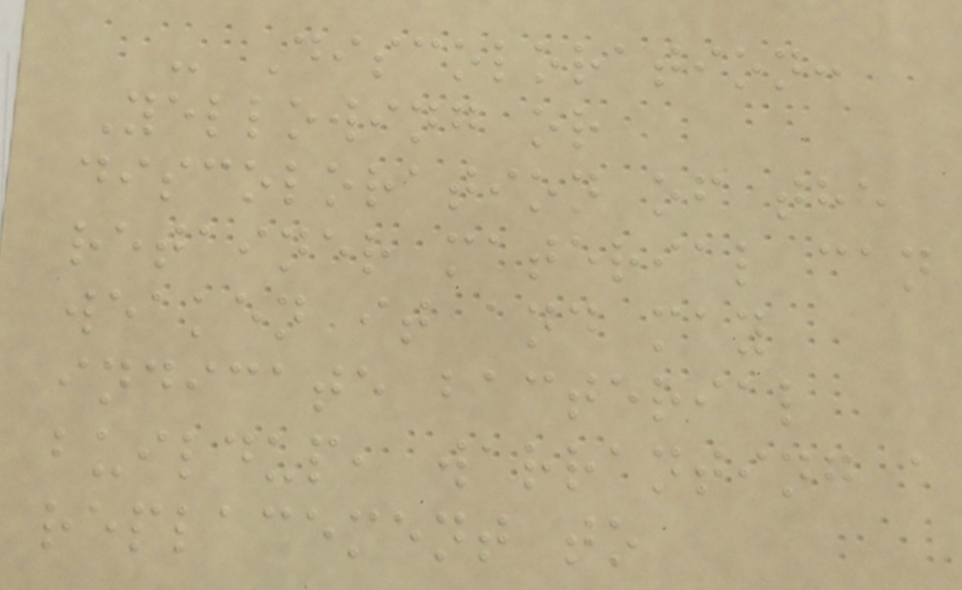- Discoloration:
Yellowing or
discoloration of the
retainer material can
weaken it and may
indicate bacterial
buildup, warranting a
replacement to
